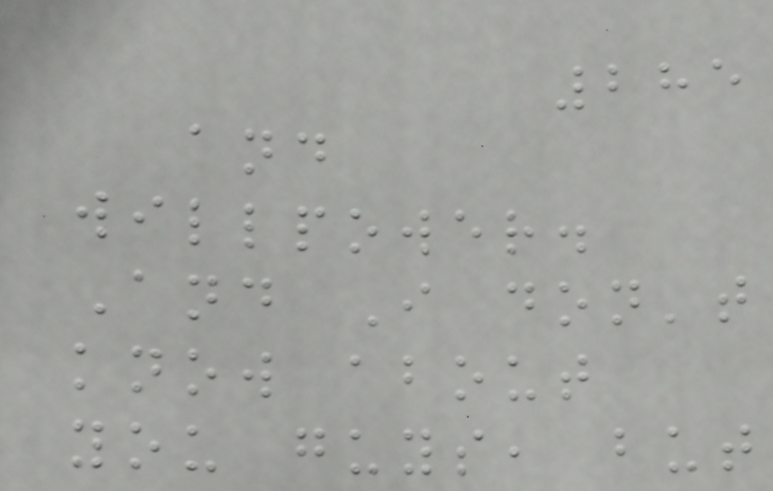285
and
willpower.
And I don't
know about
you guys, but
